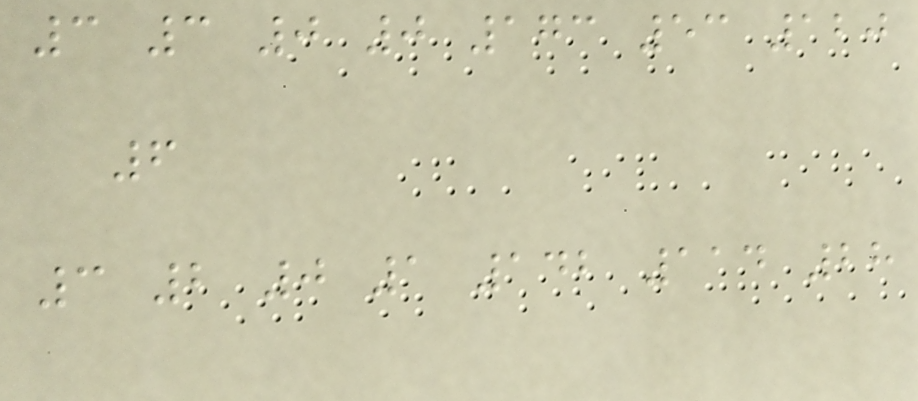3 3 0 0 173 53 120
6
3 2 0 1 142 114 28
